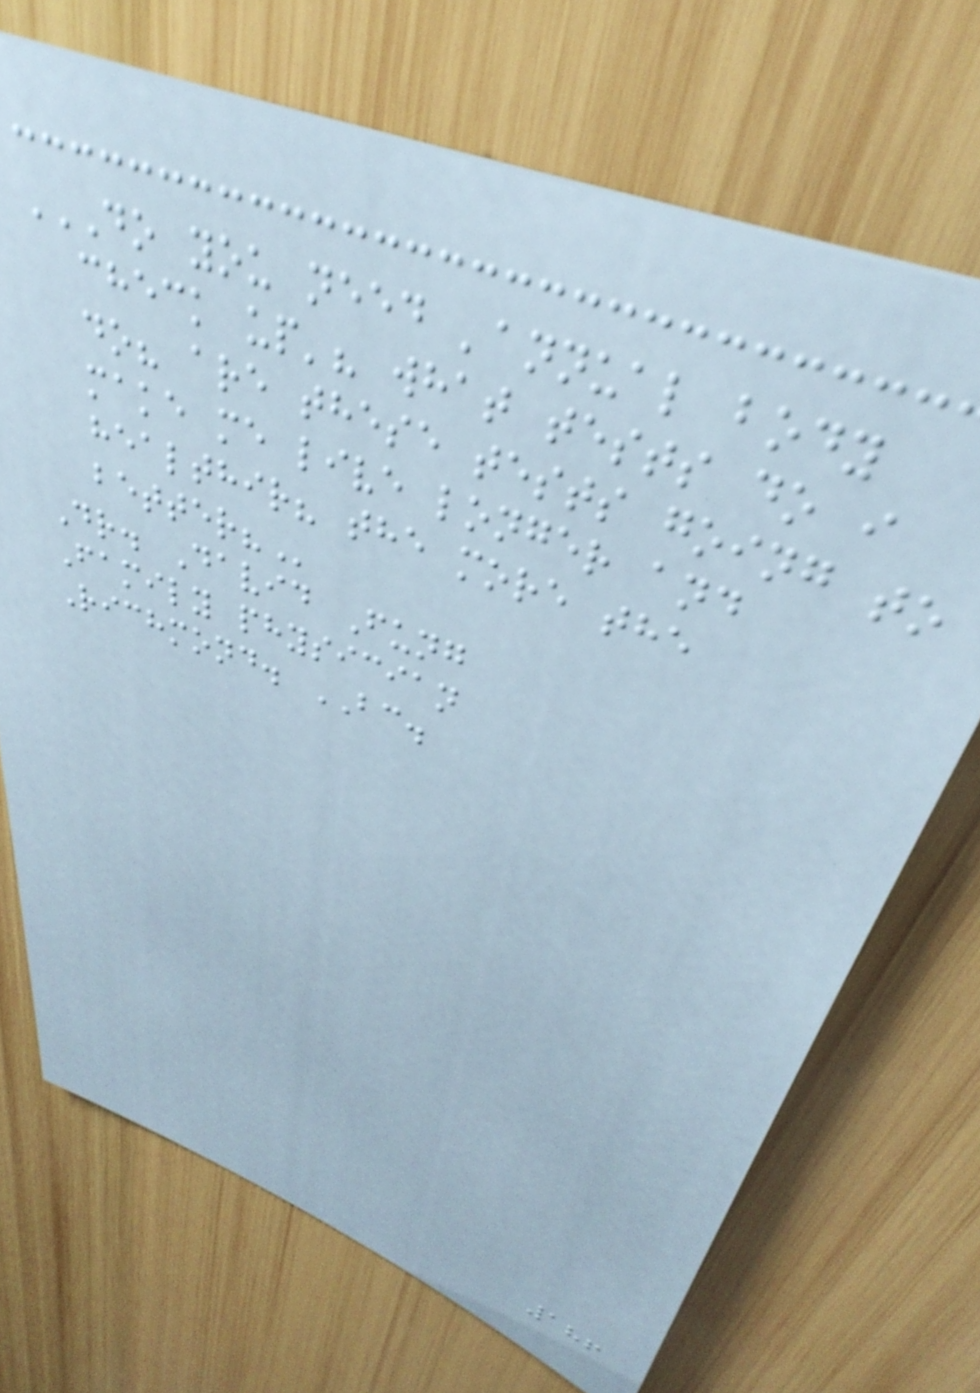DO YOU NEED 'ANNUAL BODY
CHECK UP'? WHAT TESTS DO I
DO? ARE THESE TESTS GOING TO
MAKE ME LIVE LONGER AND
HEALTHIR? THE MORE THE
BETTER?
Dr. David Fung
Family physician
Richmond. BC.
186
